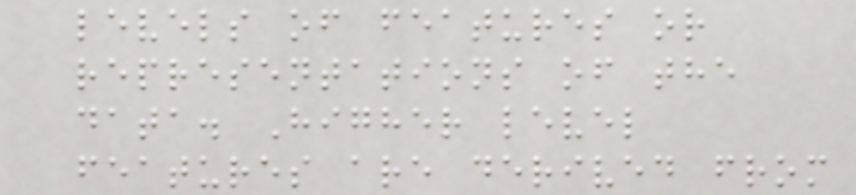levels of features or
representations of the
data. Higher level
features are derived from
